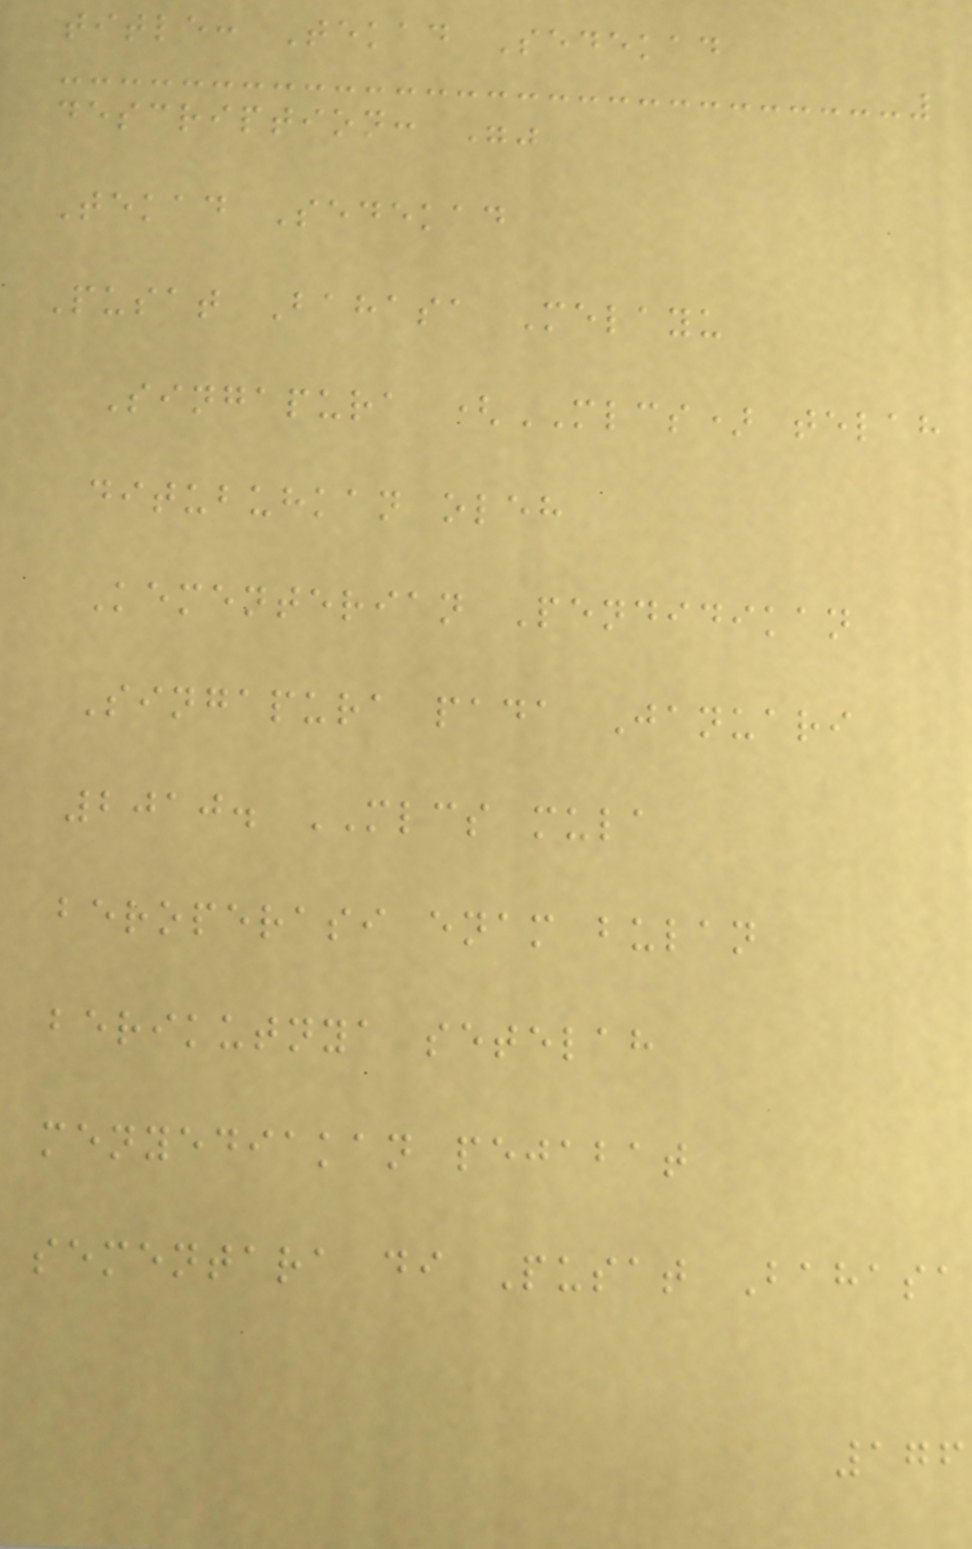title: Tekad Sedekad
description: ""
Tekad Sedekad
Pusat Bahasa Melayu
Singapura (MLCS) telah
ditubuhkan oleh
Kementerian Pendidikan
Singapura pada Januari
2010. MLCS mula
beroperasi enam bulan
berikutnya setelah
menyediakan pejabat
sementara di Pusat Bahasa
176
